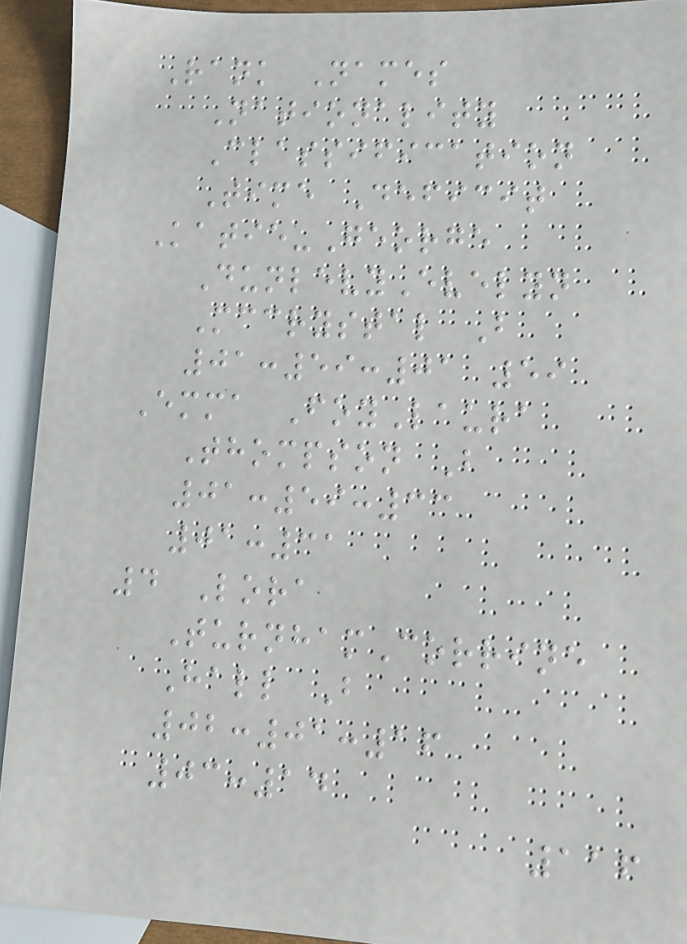Rank Names
Nationality
Classification
Time Deficit
Katie-George
DunlevyEvelyn
Mccrystal B
01:59:01 59
Emma FoyLaura
Thompson B
01:59:33
01:31
4 Lora
TurnhamCorrine
Hall B
02:01:16
03:14
116
